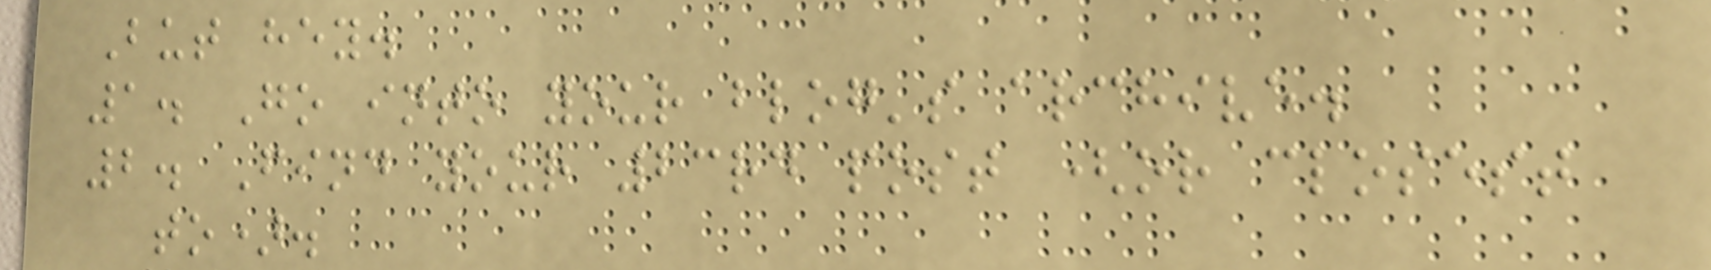But hey.
1. Go into your blog's archive.
2. Find your 23rd post (or closest
to).
